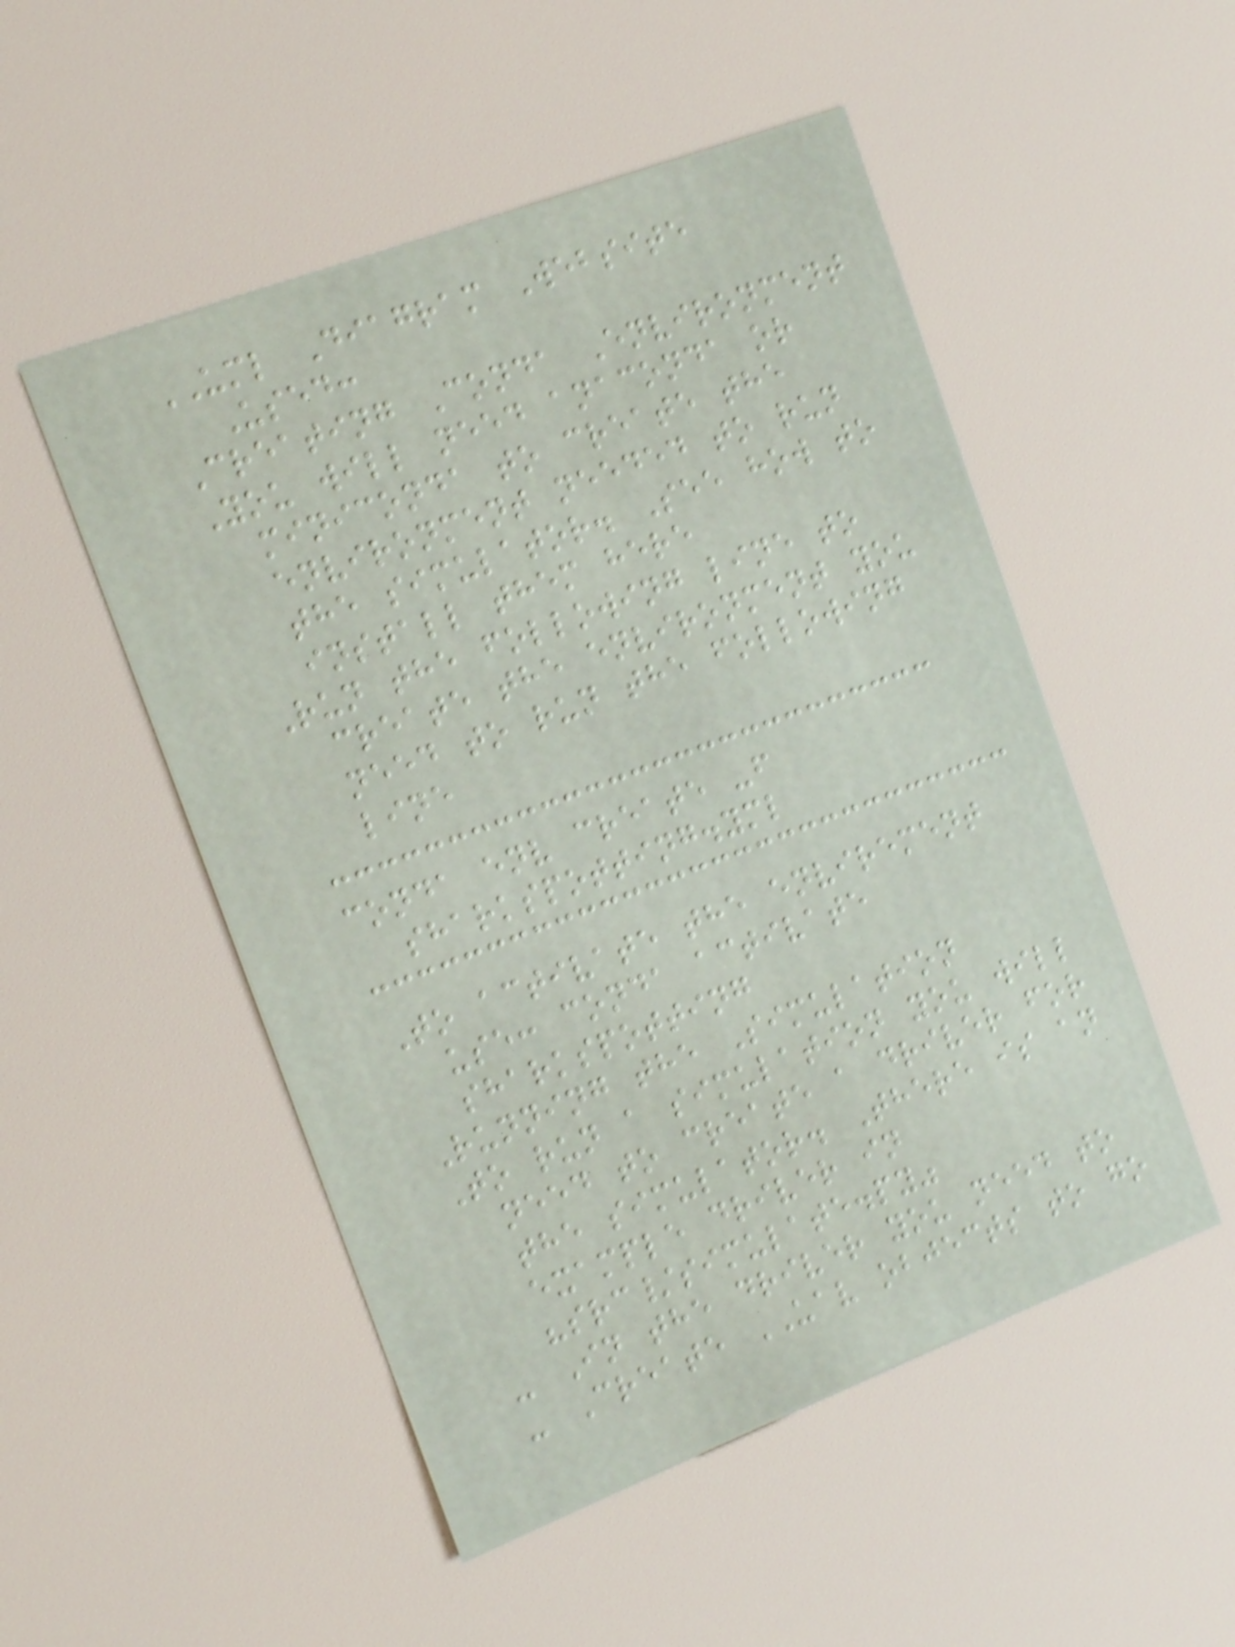UML Diagram Website
Used:
Creating Conda Environment
You will need anaconda or
miniconda to create the
environment needed to run
the simulator. See how to
install them here
Run the following line to
create the environment you
need to run the following
line
conda env create -f
sharkspotting.yml
To activate the envirement
use: conda activate
sharkspotting
Running the Simulation
To run a simulation you will
need to create a driver for
the simulator. There is an
example driver in
"src/simulate.py"
- In the driver you need to
- Create UAV objects to go
